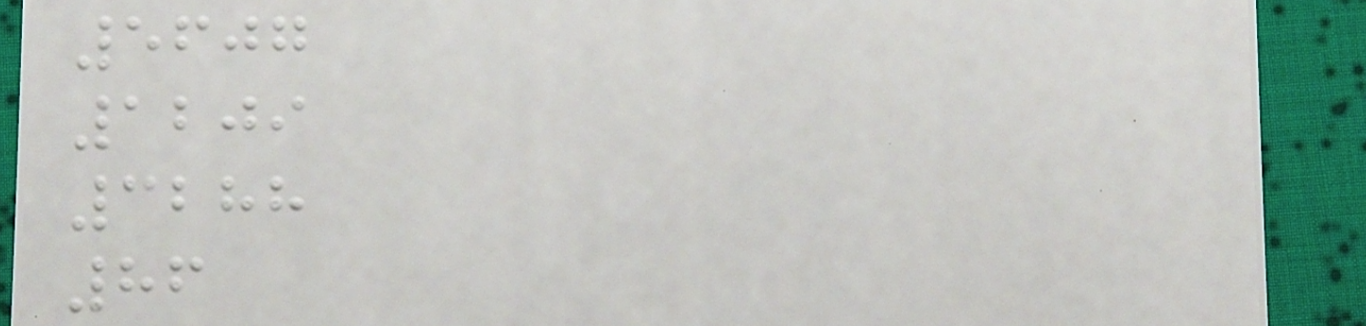5607
1209
3288
86
